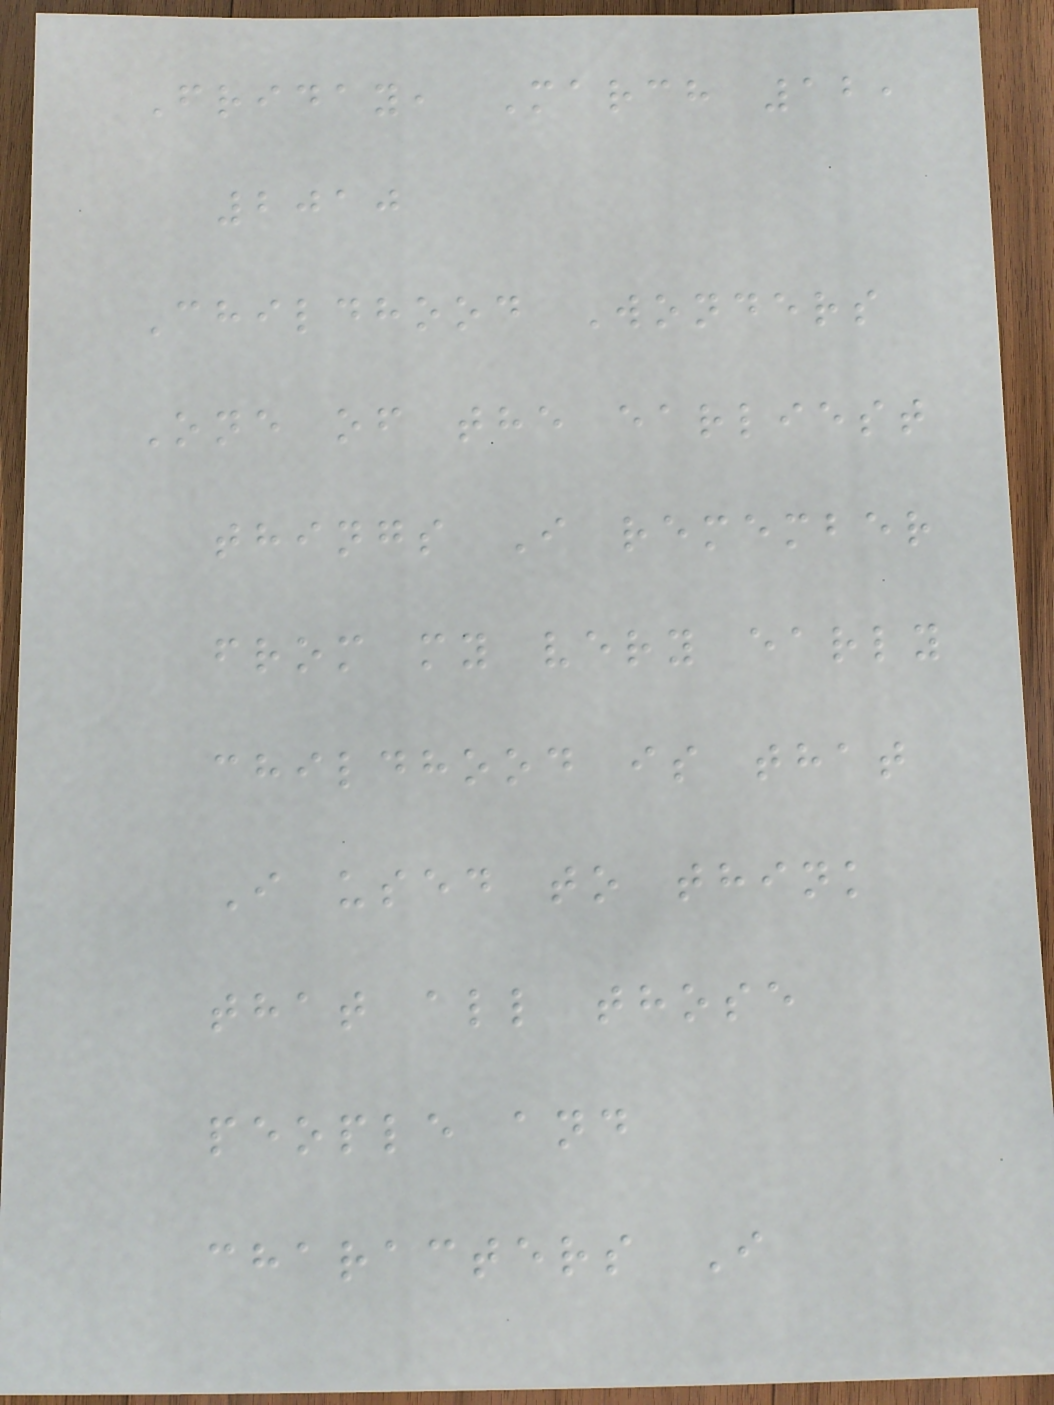Friday, March 12,
2010
Childhood Wonders
One of the earliest
things I remember
from my very early
childhood is that
I used to think
that all those
people and
characters I
